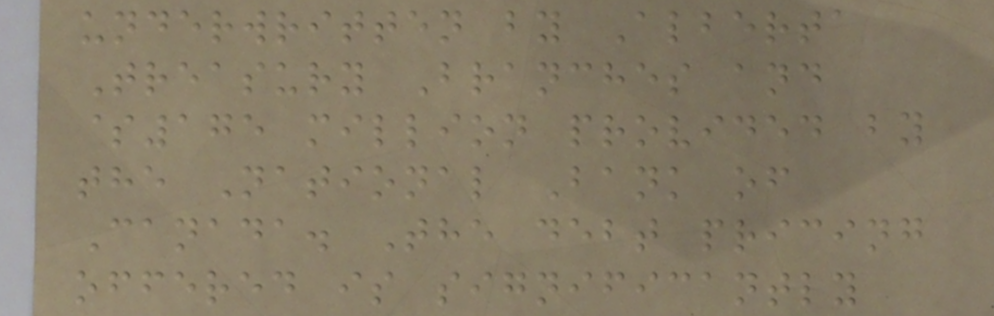underwritten by Alberta
Treasury Branches and
$175 million provided by
the National Bank of
Canada. The debt pricing
offered is significantly
